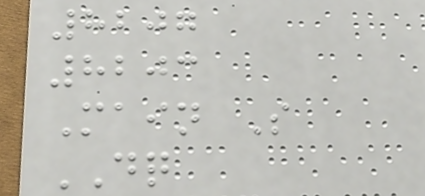8207
8203
Main S
DQ
